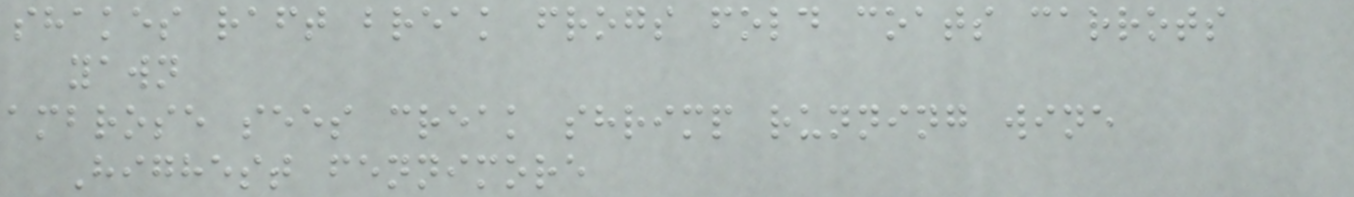shakes raft break frogs fold coats carrots
yawn
ambrose sees creak shrimp running wine
Highest fennimore
